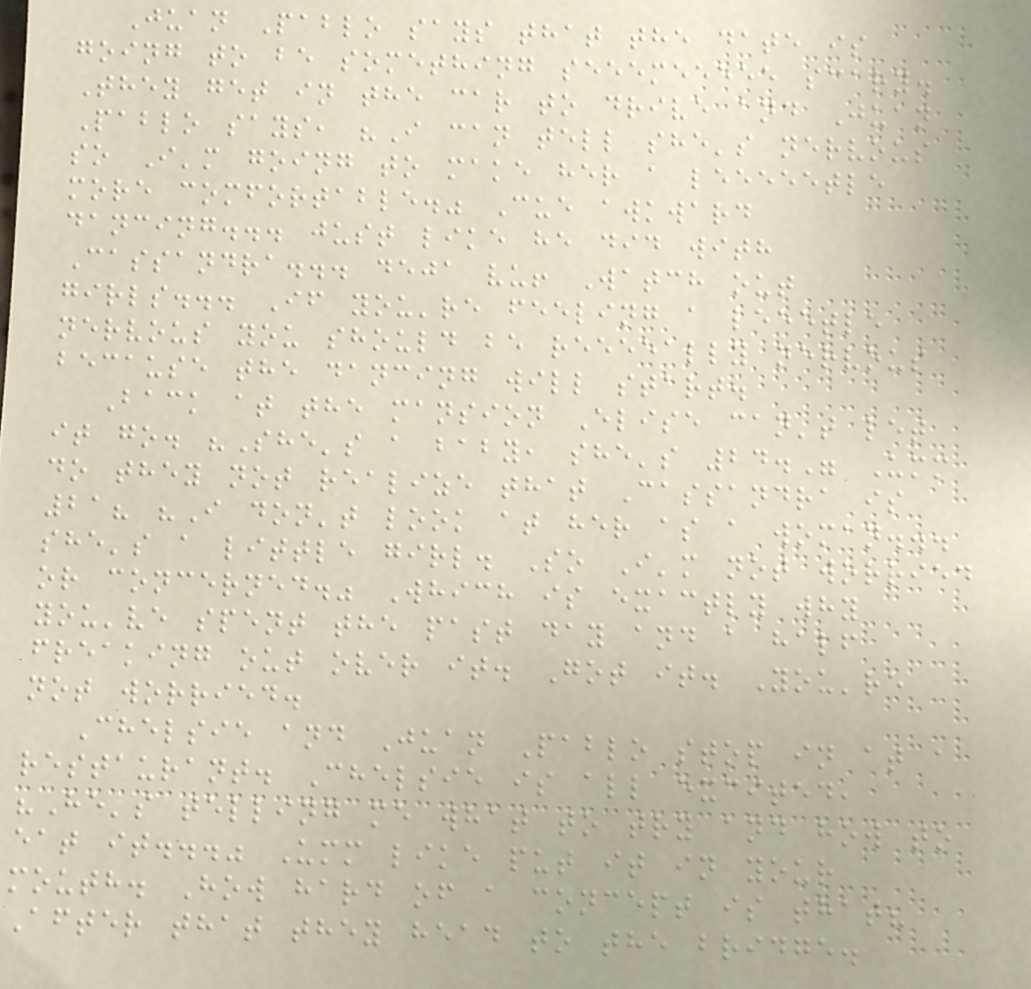Juan Pablo says that the date is
going to be something seeemeeeee scary.
They get in the car to drive and Juan
Pablo says, "I can tell she's nervous
so I'm going to make her a leeeeetle
more comfortable." Cue awkward
dancing... just like he did with
Cassandra... deja vu! Watch out
girls... If you're feeling a leeetle
nervous you should be reeeeally nervous
because the dancing will start.
Back at the mansion Elise can't let
it go. "She's a baby, she's 24." Umm
do they not realize that Cassandra is
21? "I don't look at her as a woman...
she's a little girl. So I'm not worried
or concerned." Which is exactly why
you've spent the past day and a half
freaking out over it. Got it. You're
not worried.
Chelsie and Juan Pablo stop in at a
restaurant. Chelsie is all excited,
"He's telling me what to try and how to
eat it..." Umm like put it in your
mouth. How hard of a concept is that?
After that they head to the bridge.
